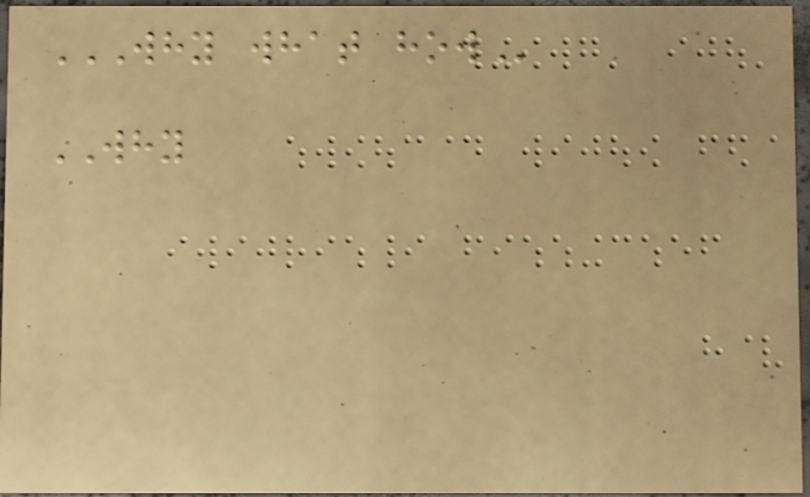WHY WHAT HOW
WHY
